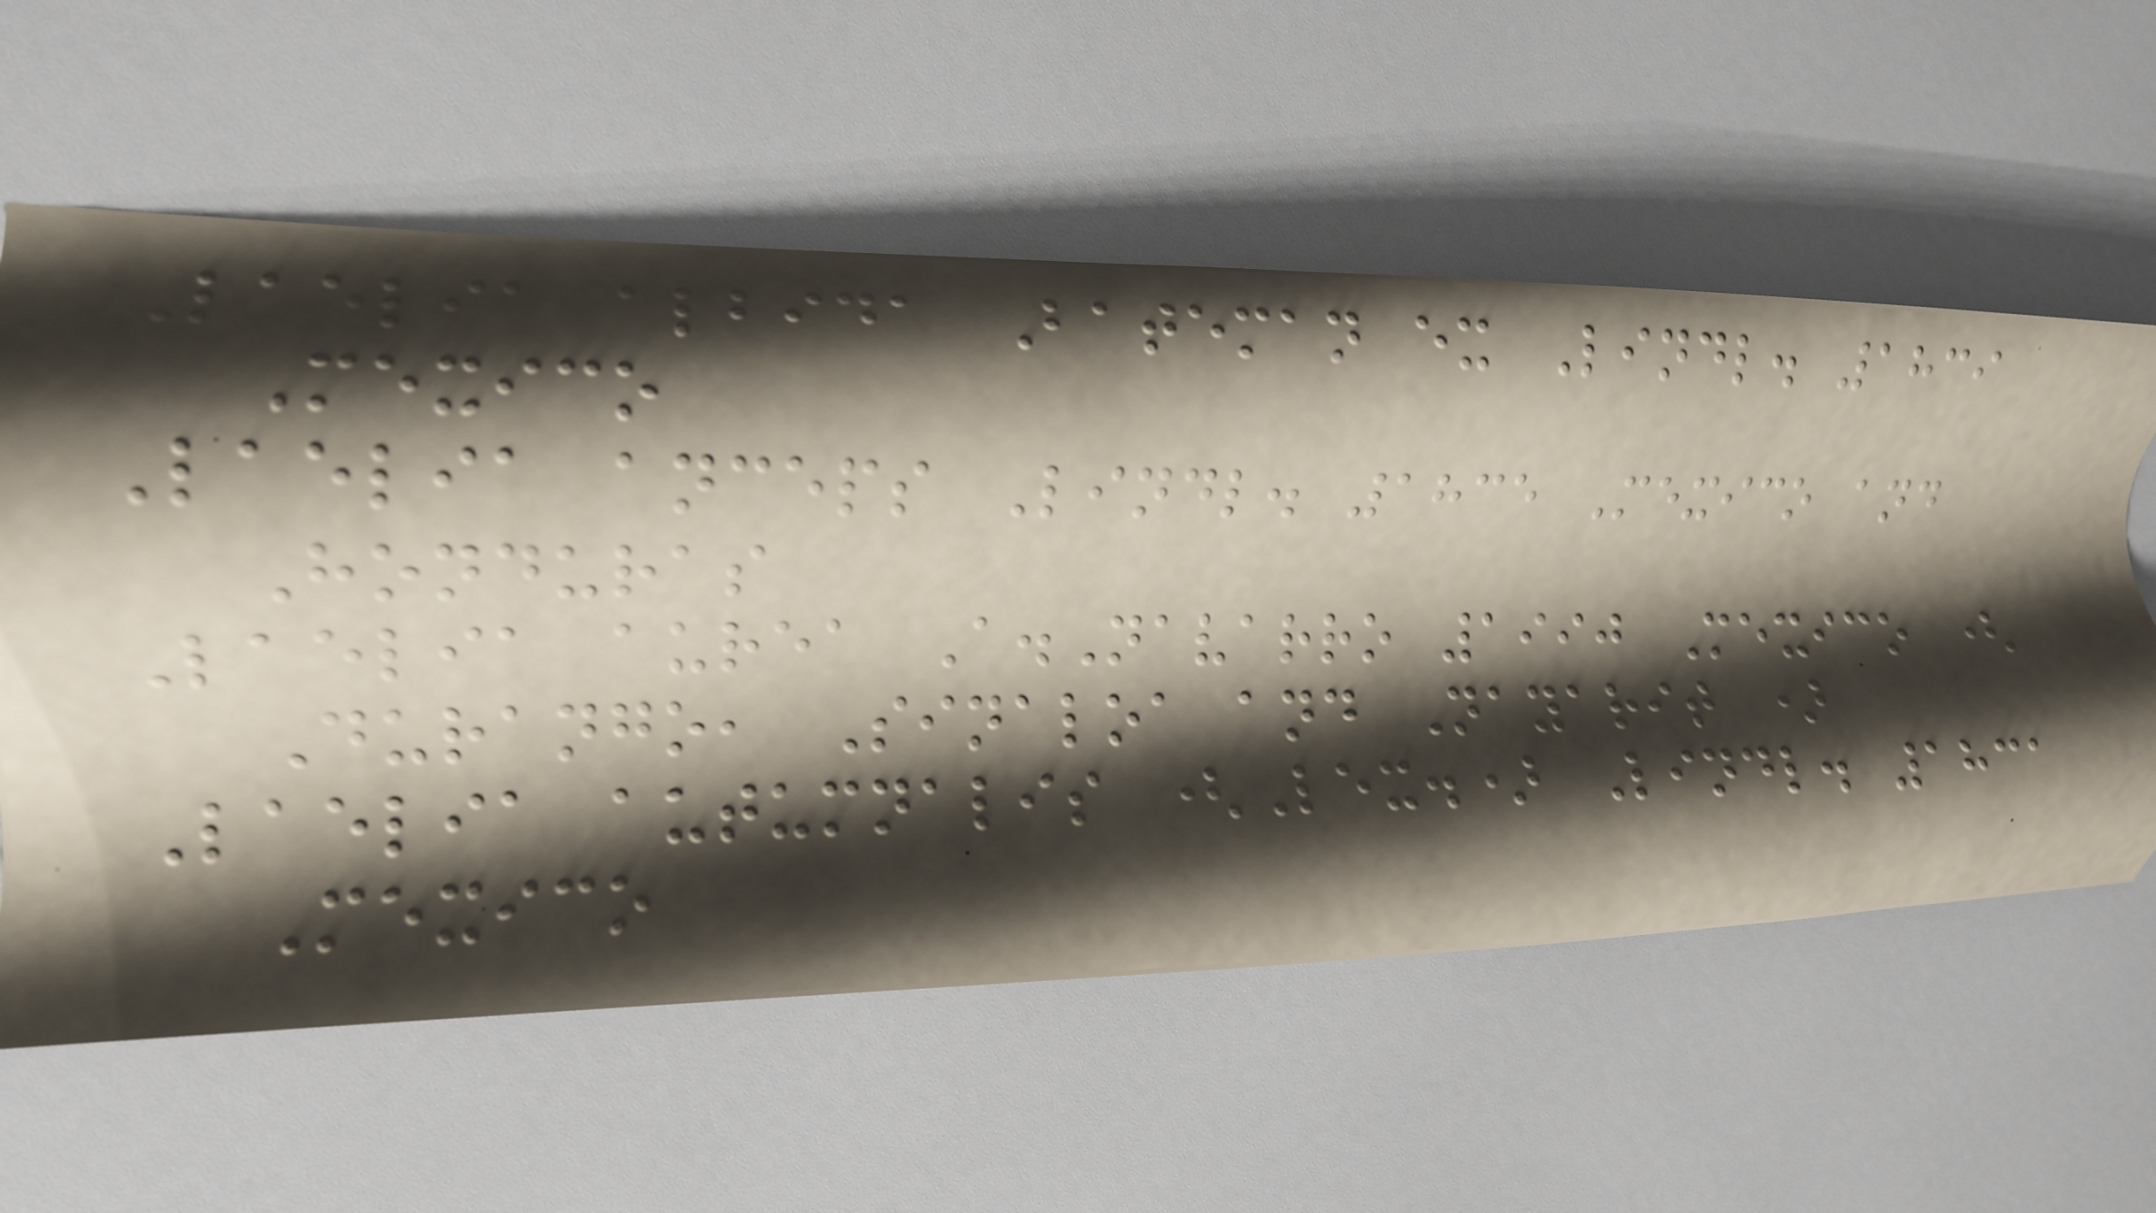Laelia albida Bateman ex Lindl. 1839
Mexico
Laelia anceps Lindl. 1835 Mexico and
Honduras
Laelia aurea A.Navarro 1990 Mexico (
Durango, Sinaloa and Nayarit )
Laelia autumnalis (Lex.) Lindl. 1831
Mexico
